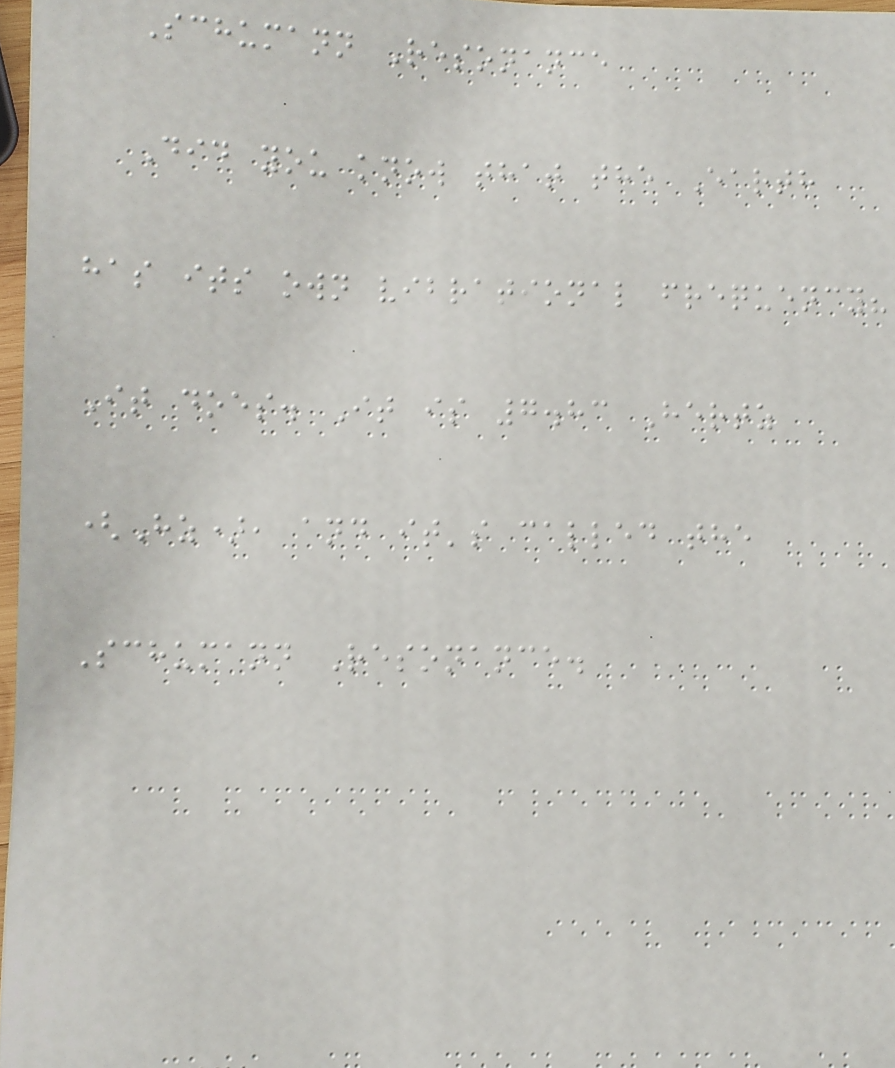Schumann Resonance
Did you know that the Earth
has its own vibrational frequency?
It does. It is 7.83 Hertz
(Hz), and it's called the
Schumann Resonance.
